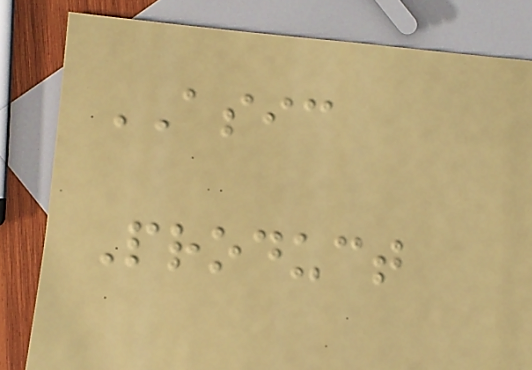ASIC
Product
